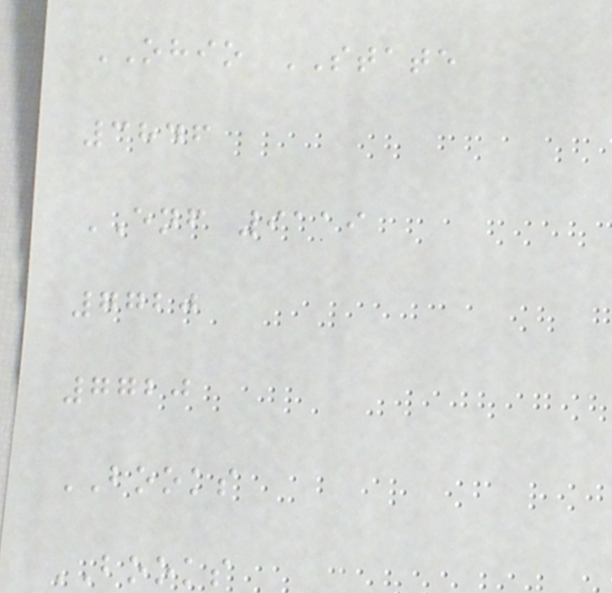OHIO STATE
3846
ENF 9119
7720
7720
BOOKS
BOOKS
